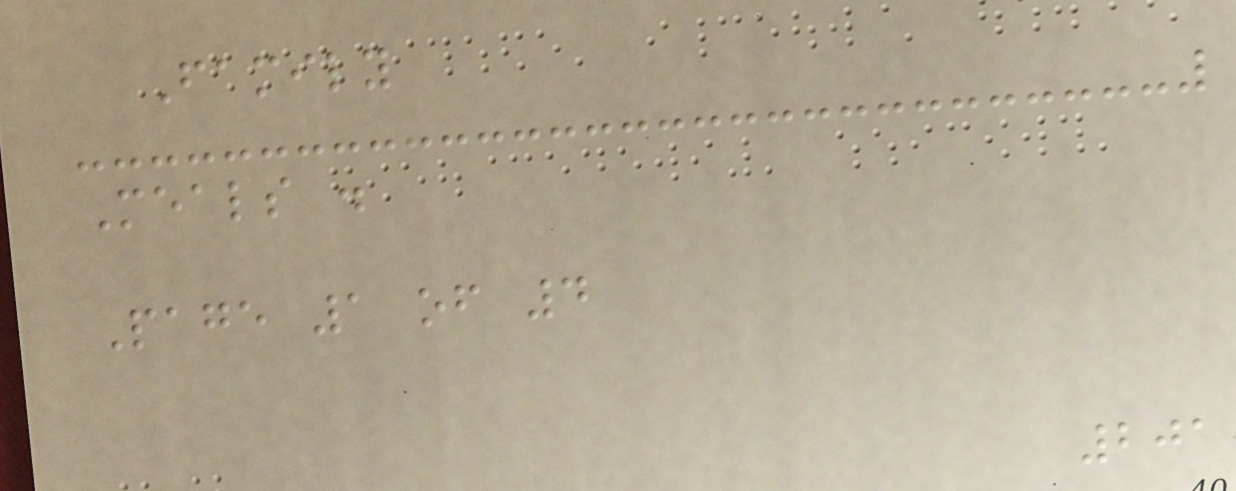Family
Meals .
Page 1 of 4
201
